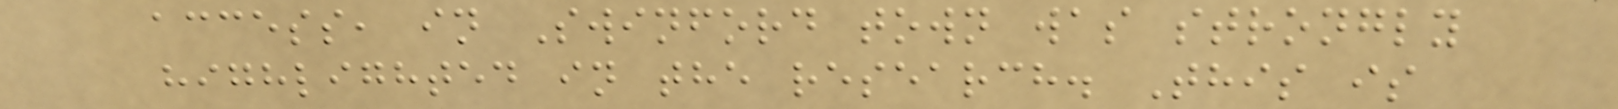access, in Swinford town was strongly
highlighted in the research. This is
